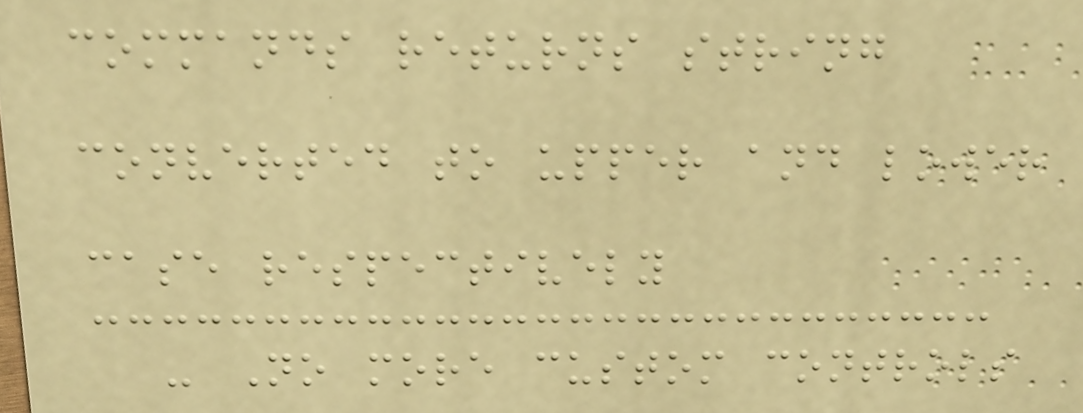commands returns string
converted to upper and lower
case respectively
- No more custom controls
